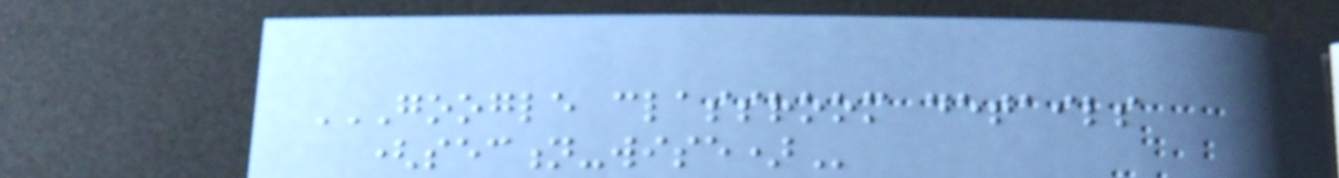GOOGLE CLASSROOM DETAILS
(SECTION-WISE)
